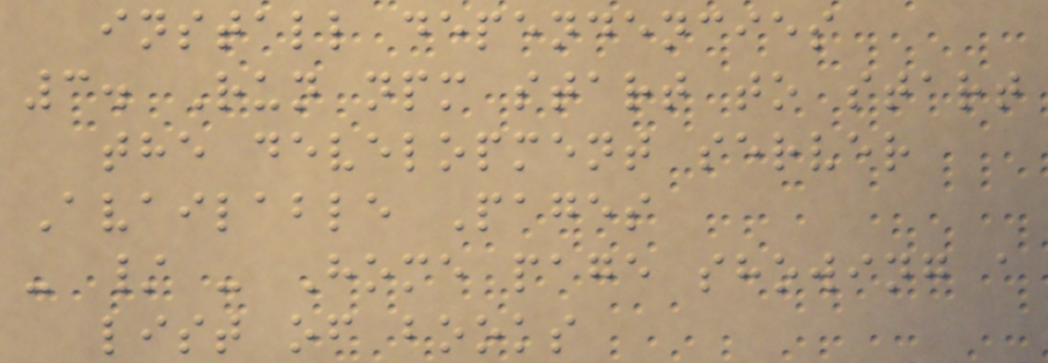install dependencies
3. Run npm start to start
the development server
Available Pages
- / - Home page showing a
list of books
